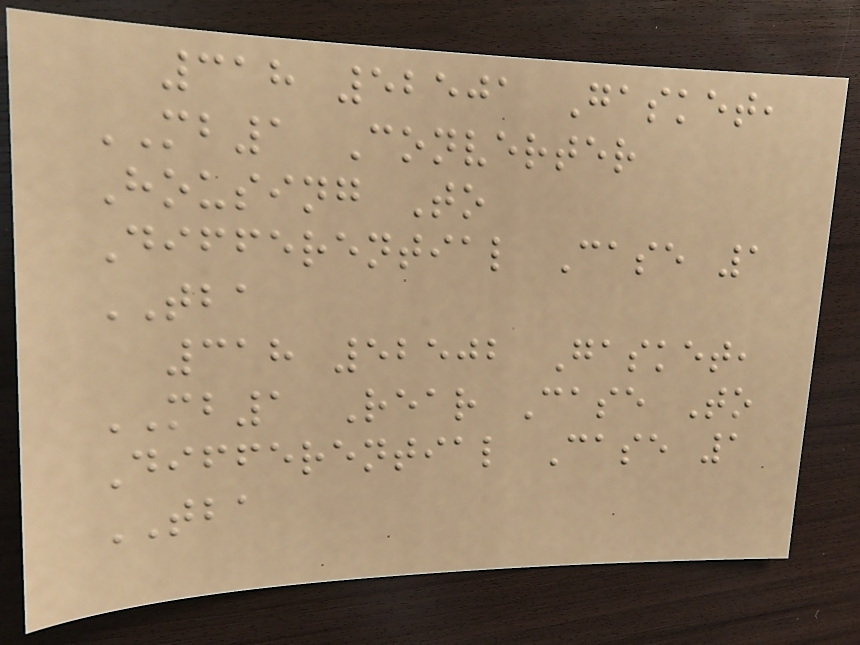318 52501 Gasket,
MB1 Converter
Housing To
Differential Case 1
TBA
318 52502 Gasket,
MB1 Rear Case To
Differential Case 1
TBA
